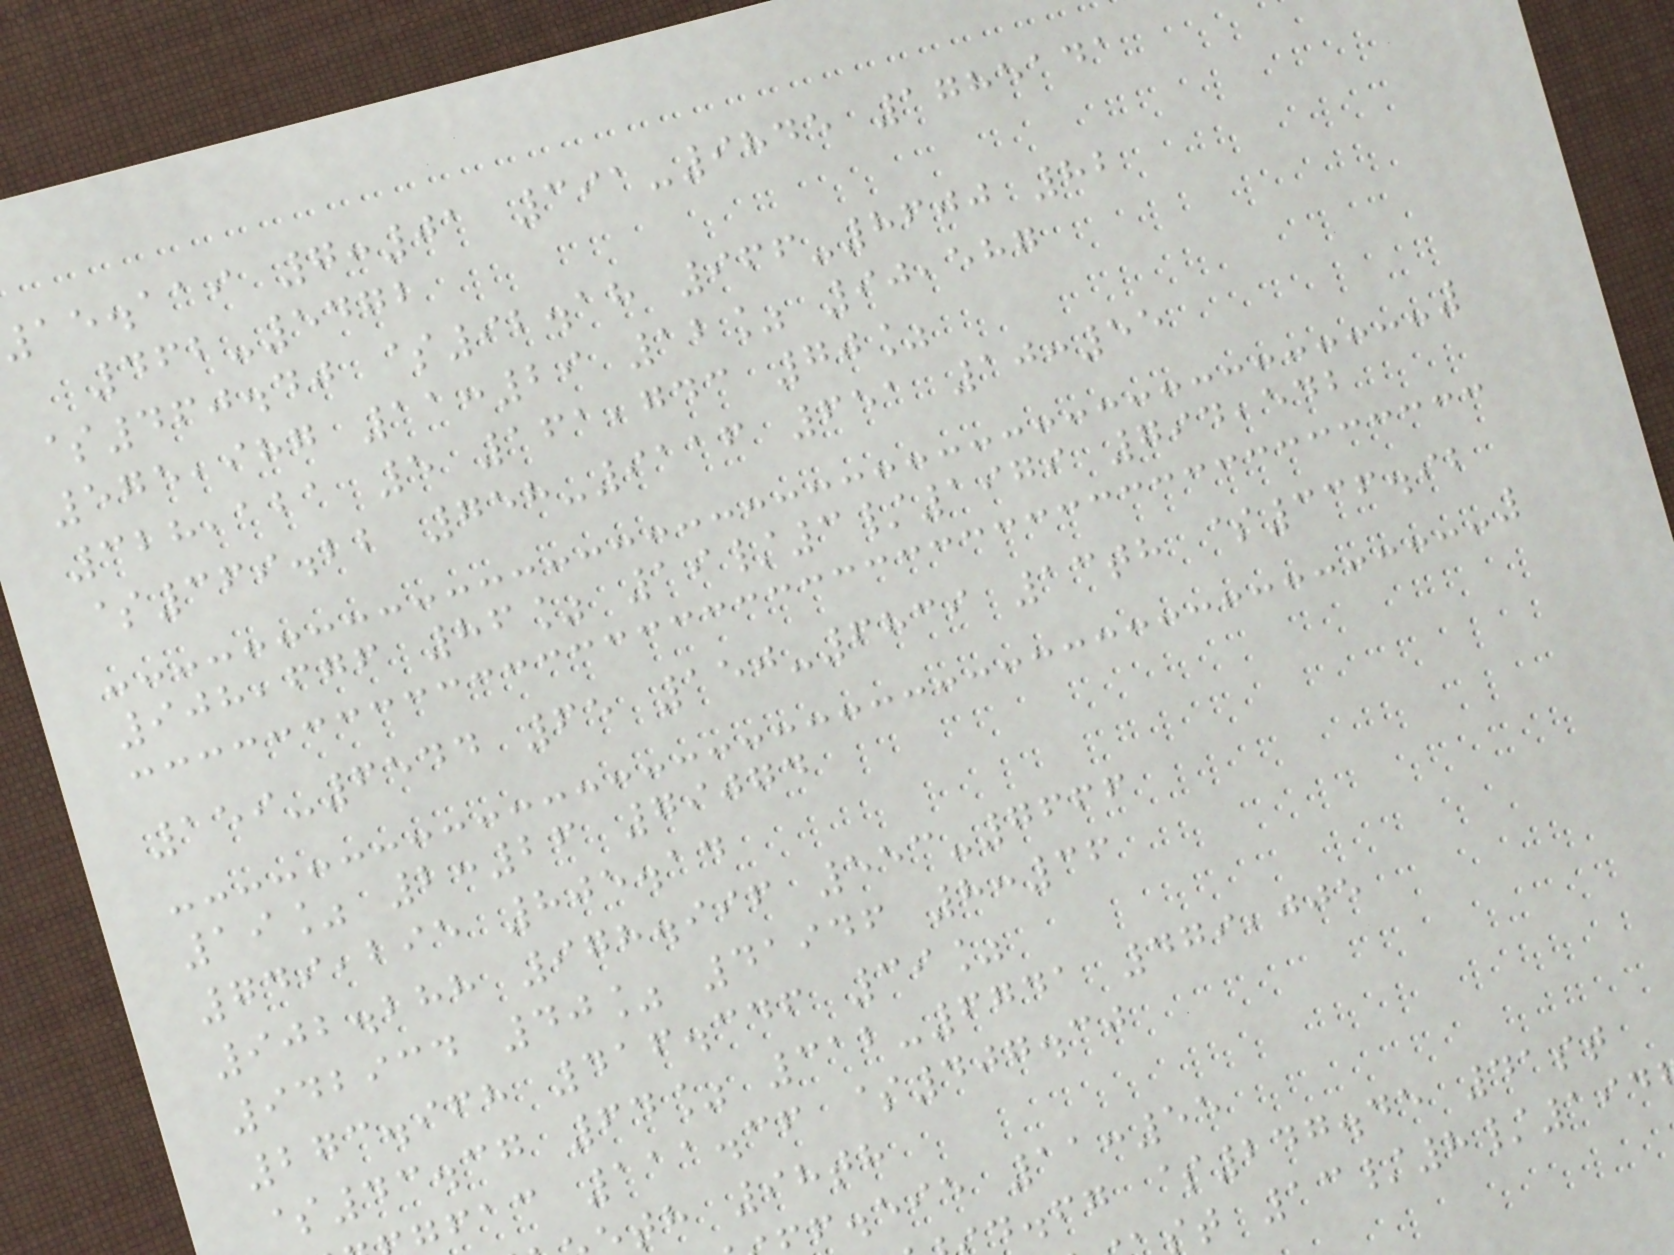ae.aai 7:01 391-9845 1785141
462-5472
$460.40 $92.18 966-8600 82
575,987 11:29 12% 90,587
328,121 5 161,743 70%
$369.22 758-9116 651 10:55
908,676 86% 19/3/1979 794,542
159-6544 65 150-6839 13th $336.92
19% 2:26 79074
749,295 805.14
902.288 978.996 553-7666
942934 40% 41946 8:36
273.968 416.346 39%
$43.37 64% 312-6741 479,005
fac 111.36 $407.30
th 98th
f.eie 11:55
d.fg $247.45 41st
t 13/8/194
